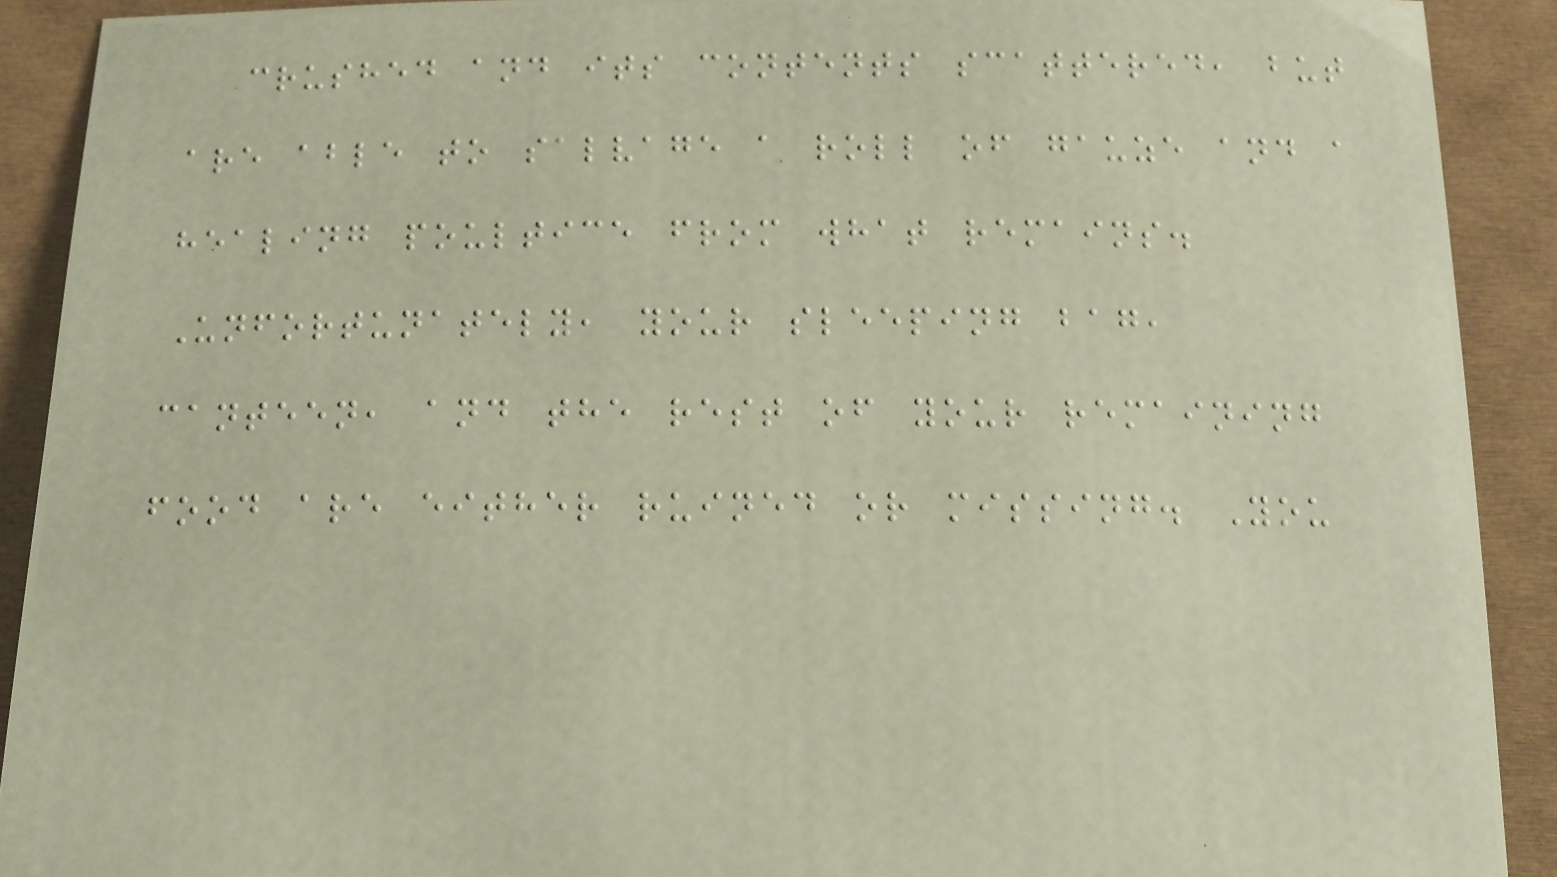crushed and its contents scattered, but
are able to salvage a roll of gauze and a
healing poultice from what remains.
Unfortunately, your sleeping bag,
canteen, and the rest of your remaining
food are either ruined or missing. You
